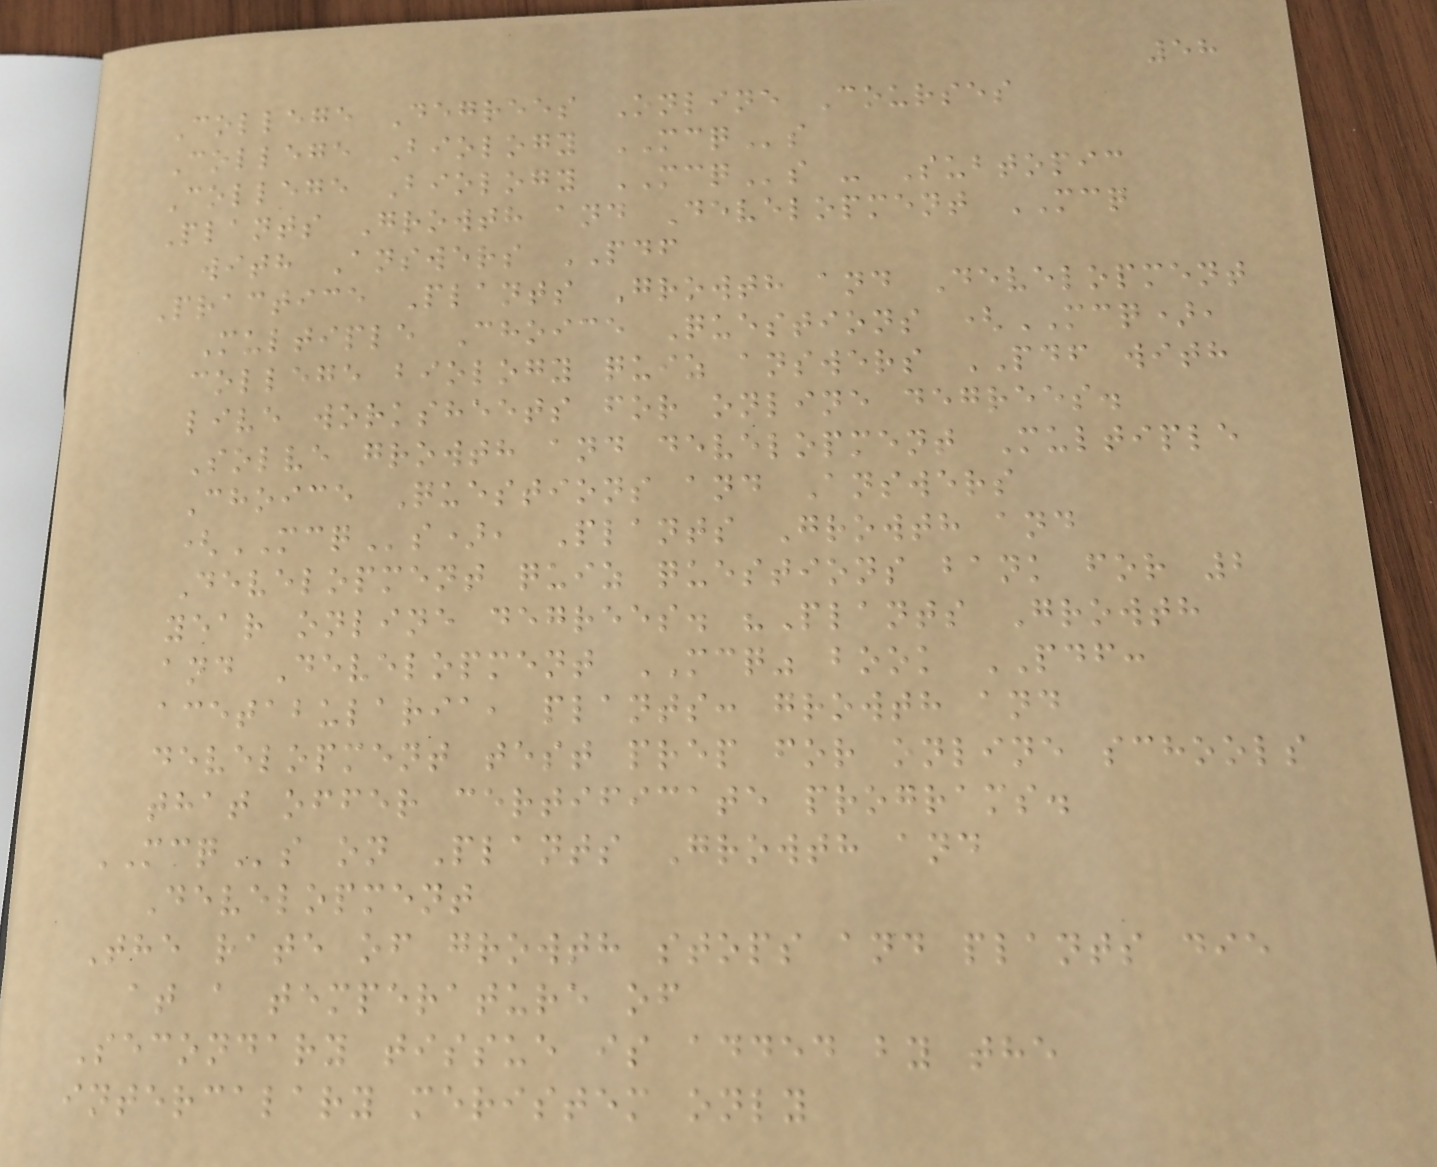58
College Degrees Online Courses
College Biology MCQs
College Biology MCQs - Subtopic
Plants Growth and Development MCQ
with Answers PDF
Practice Plants Growth and Development
Multiple Choice Questions (MCQ),
college biology quiz answers PDF with
live worksheets for online degrees.
Solve growth and development Multiple
Choice Questions and Answers
(MCQs), Plants Growth and
Development quiz questions bank for 2
year online degrees. "Plants Growth
and Development MCQ" book PDF:
acetabularia, plants: growth and
development test prep for online schools
that offer certificate programs.
MCQs on Plants Growth and
Development
The rate of growth stops and plants die
at a temperature of
Secondary tissue is added by the
intercalary meristem only
